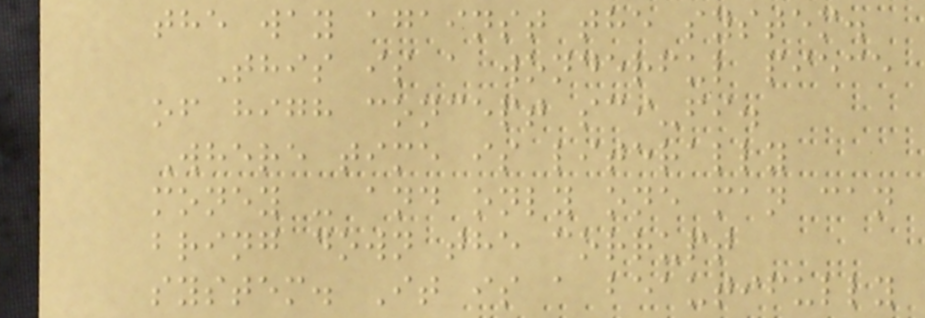the way against the system.
This is a wonderful piece
of high concept sci-fi.
Where time is literally
money - and only one man can
bring down the corrupt
system. It is a beautifully
